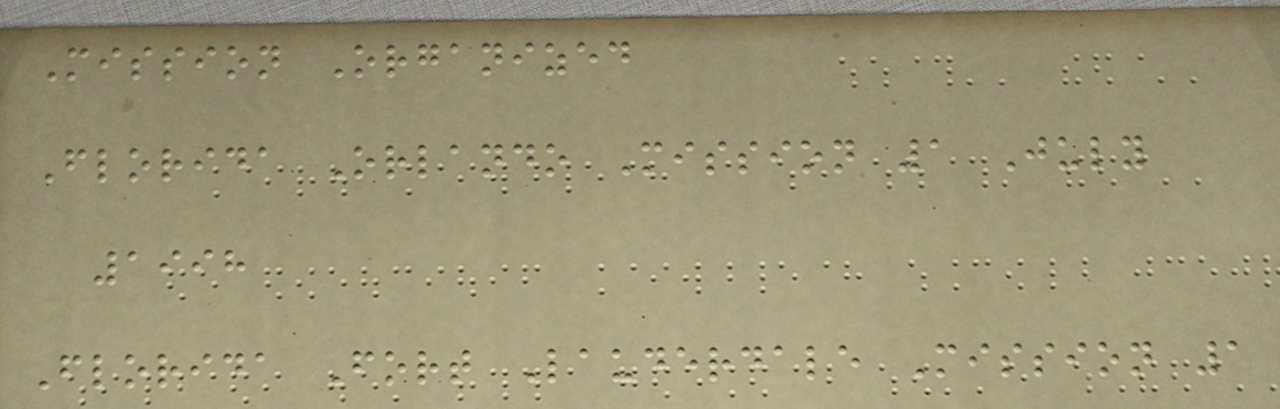Mission Organized
Florida Orlando Mission 1 July
1998
Florida Fort Lauderdale Mission 1
